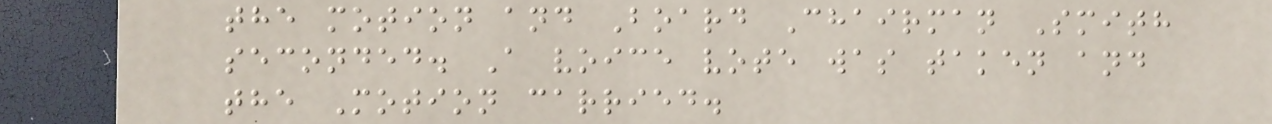the motion and Board Chairman Smith
seconded. A voice vote was taken and
the Motion carried.
